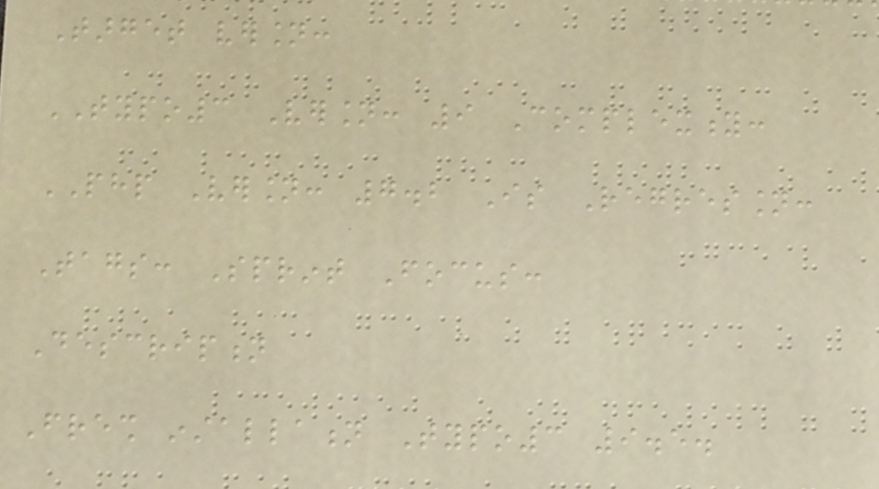Target version:
TYPO3 Version: 9 Complexity:
PHP Version: 7.2 Is Regression:
Tags: Sprint Focus:
Description
Fresh installation Typo3 9.5.
